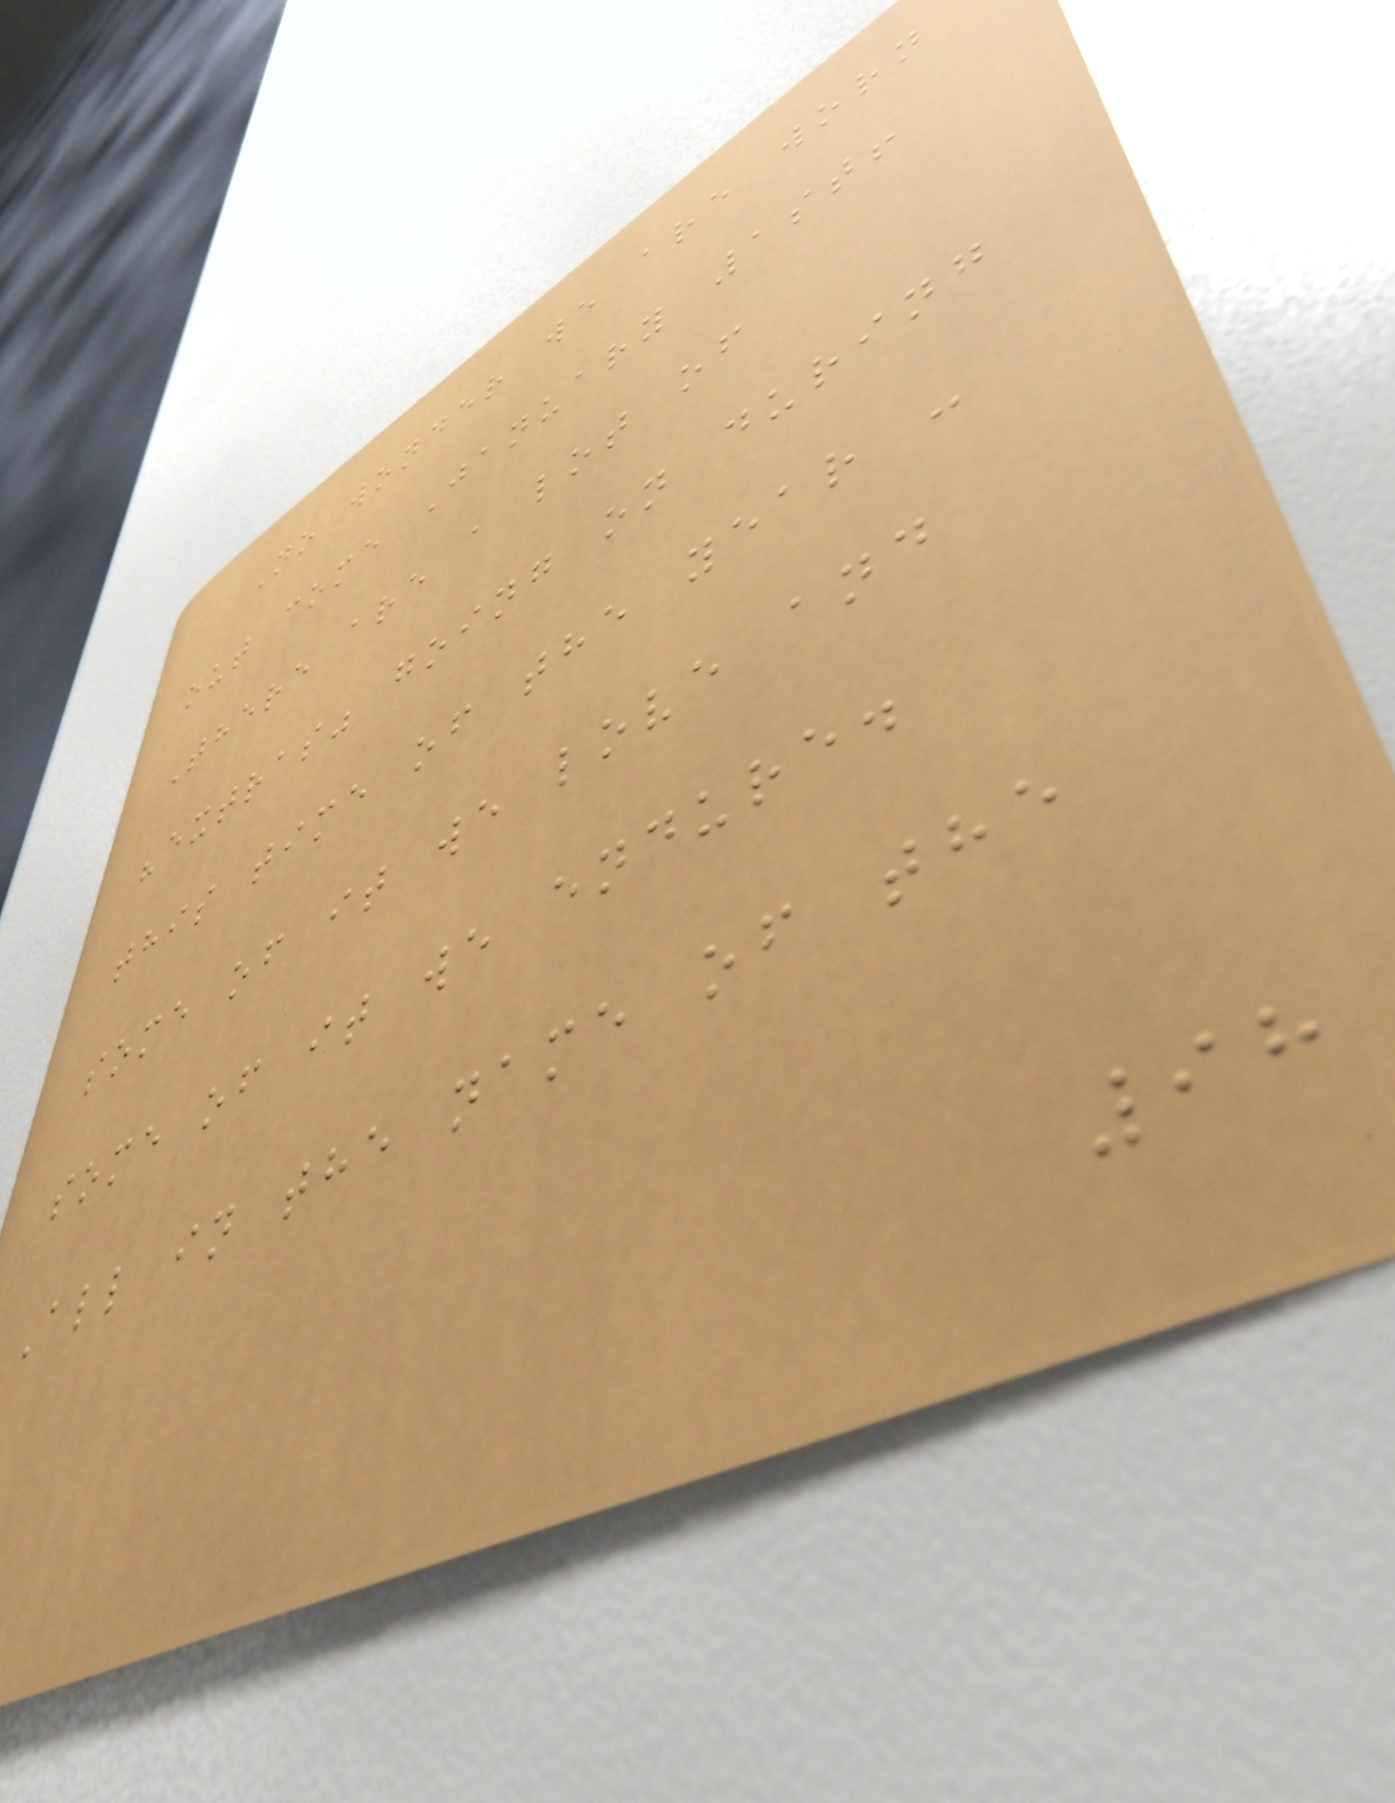No wonder we are worn
out come January 1st!
There are a lot of
"extras" going on during
this time of the year -
some of it we love and
some of it we endure.
All in the name of the
98
